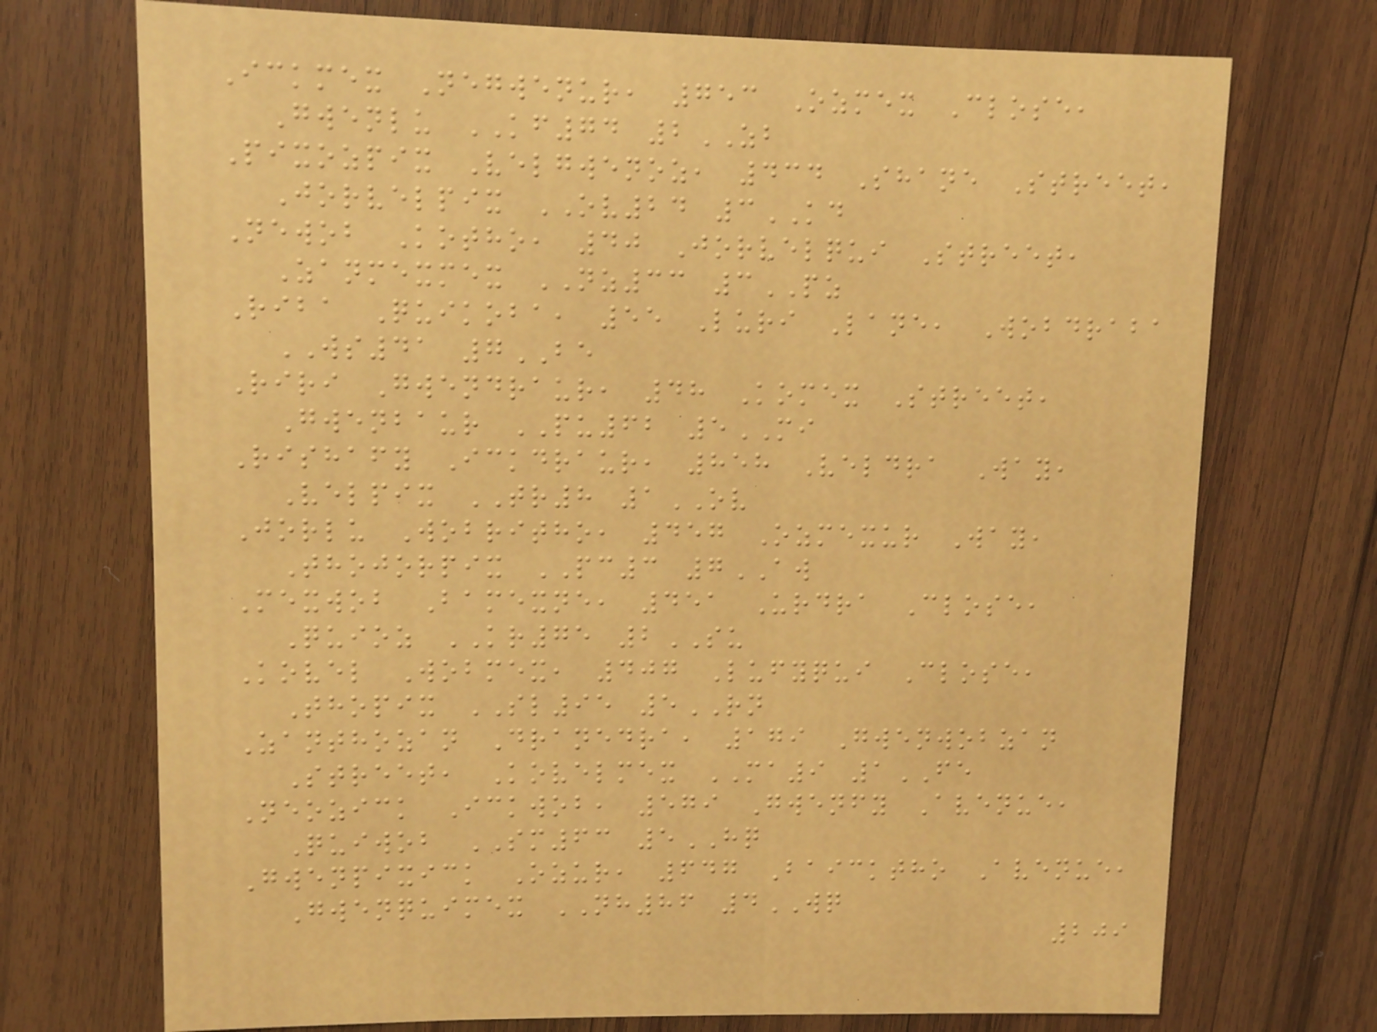Ickmex Negwenur, 753 Ozmex Close,
Gwenlu KF74 2ZB
Pixozpix Velgwenoz, 434 Shane Street,
Jorvelpix OV24 3KD
Newob Kotho, 40 Jorvelqui Street,
Zanmexmex NZ33 3PZ
Riba Quikoba, 55 Luri Lane, Wobdraba
WS41 7BE
Riri Gwendraur, 48 Komex Street,
Gwenbaur PU62 5MI
Rishafy Ickdraur, 858 Veldra Way,
Velpix TR8 1OV
Jorlu Wobritho, 457 Ozmexur Way,
Thojorpix PC3 7AW
Mexwob Bamexne, 451 Urdra Close,
Quioz KR75 2SU
Kovel Wobmex, 407 Lufyqui Close,
Thopix SL95 5RN
Zanthozan Dranedra, 179 Gwenwobzan
Street, Kovelmex MA9 1FE
Neozick Ickwob, 579 Gwenfy Avenue,
Quiwob SM63 5HQ
Gwenpixick Ozur, 647 Baicktho Avenue,
Gwenquimex NH86 4WQ
209
